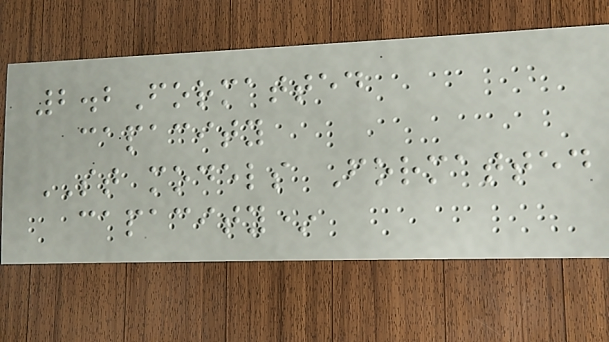2.2Formatted
capacity
ST models Formatted
capacity*
